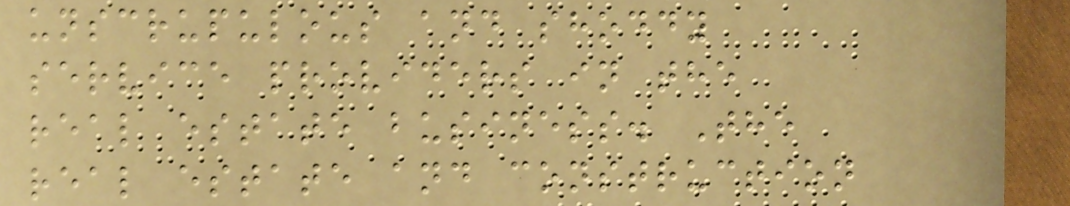unscrupulous and shoddy
service providers in the
real estate business. The
real estate and construction
